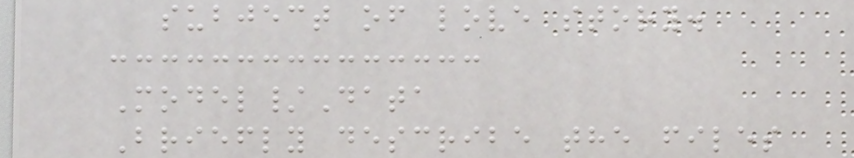subject of love story.
Model/Data
Briefly describe the files
